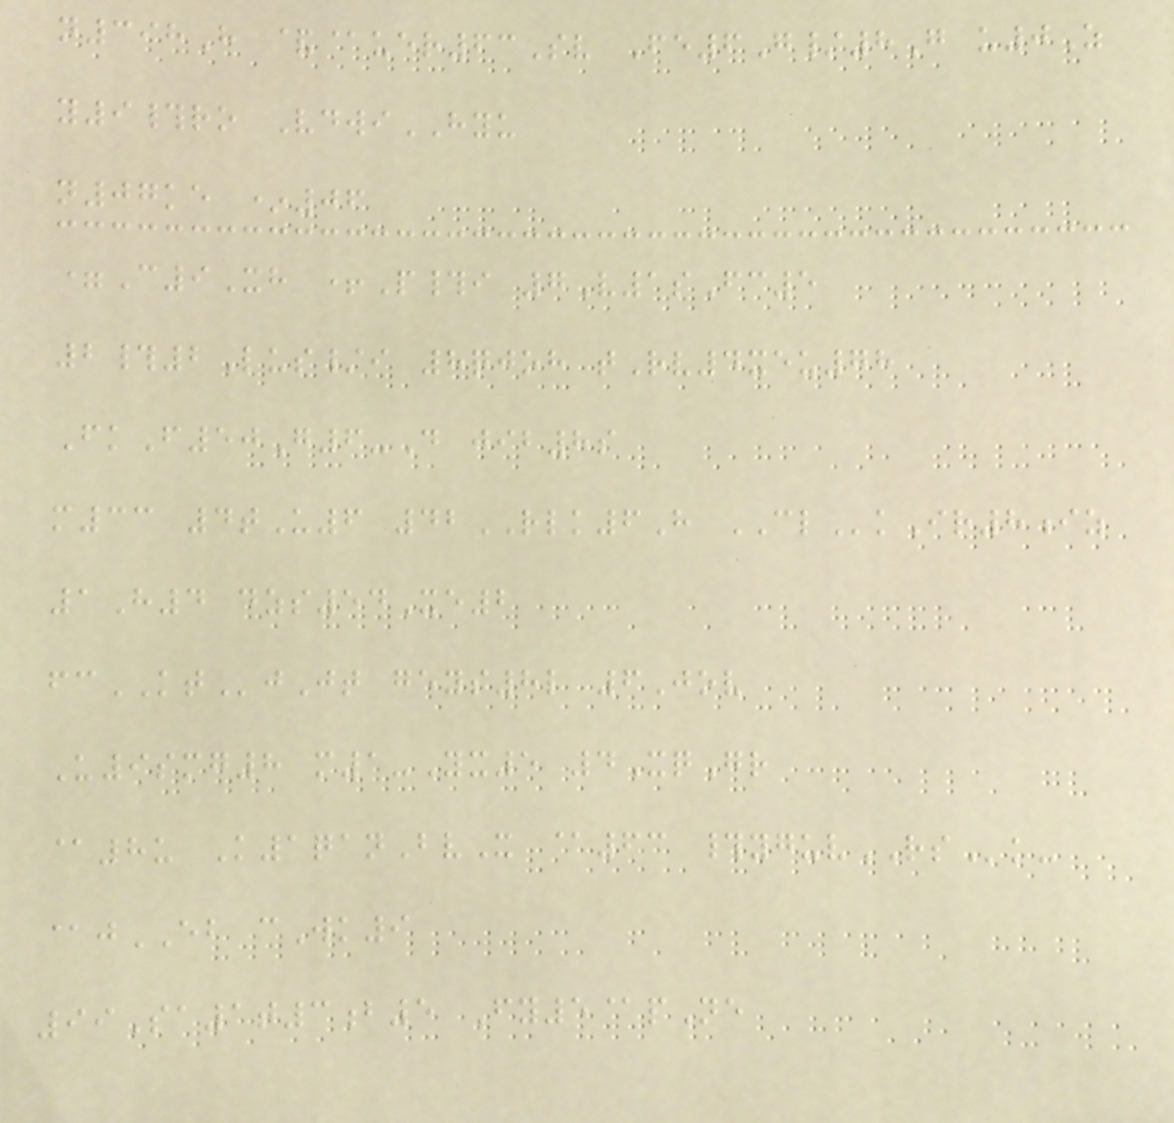n398H &@uer63Sv Fe6G/8G u0Z
y9#ro VdwiHYU
n07ke *06
=C9Xh +P#i 7V1sFc5
2#2Lus/i 8qjoh tRv4xeu78
FkF50G6-D jib8s
m33 4tU6 42RLK6H CLkIr8iz
1H4 dzs54Xe2
fcKTjJt geys8l 6Jov
U9smg8 m1-Yx5 4XqGr
@8u K1qanBvX @63 #yguvRSk-
@jEB cWk9
99Sa1t3b5 Fy5@pNe
